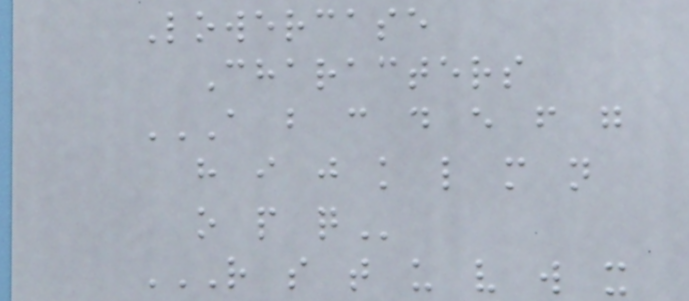Lowercase
Characters
A B C D E F G
H I J K L M N
O P Q
R S T U V W X
